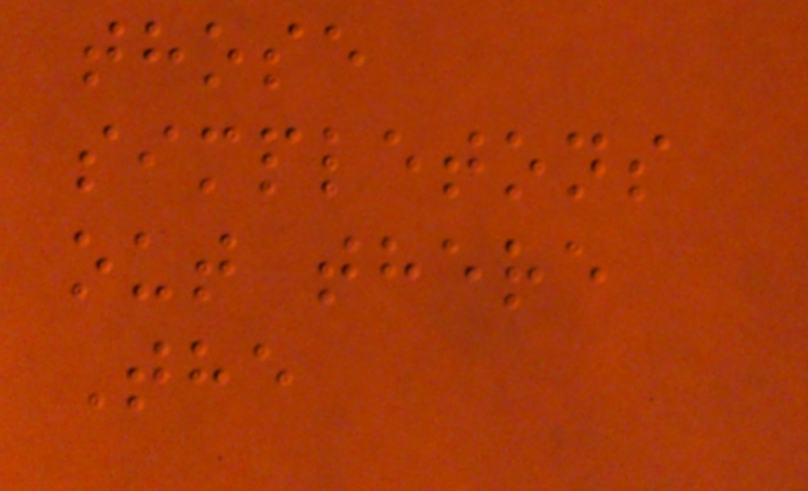those
simpletons
out there
The
